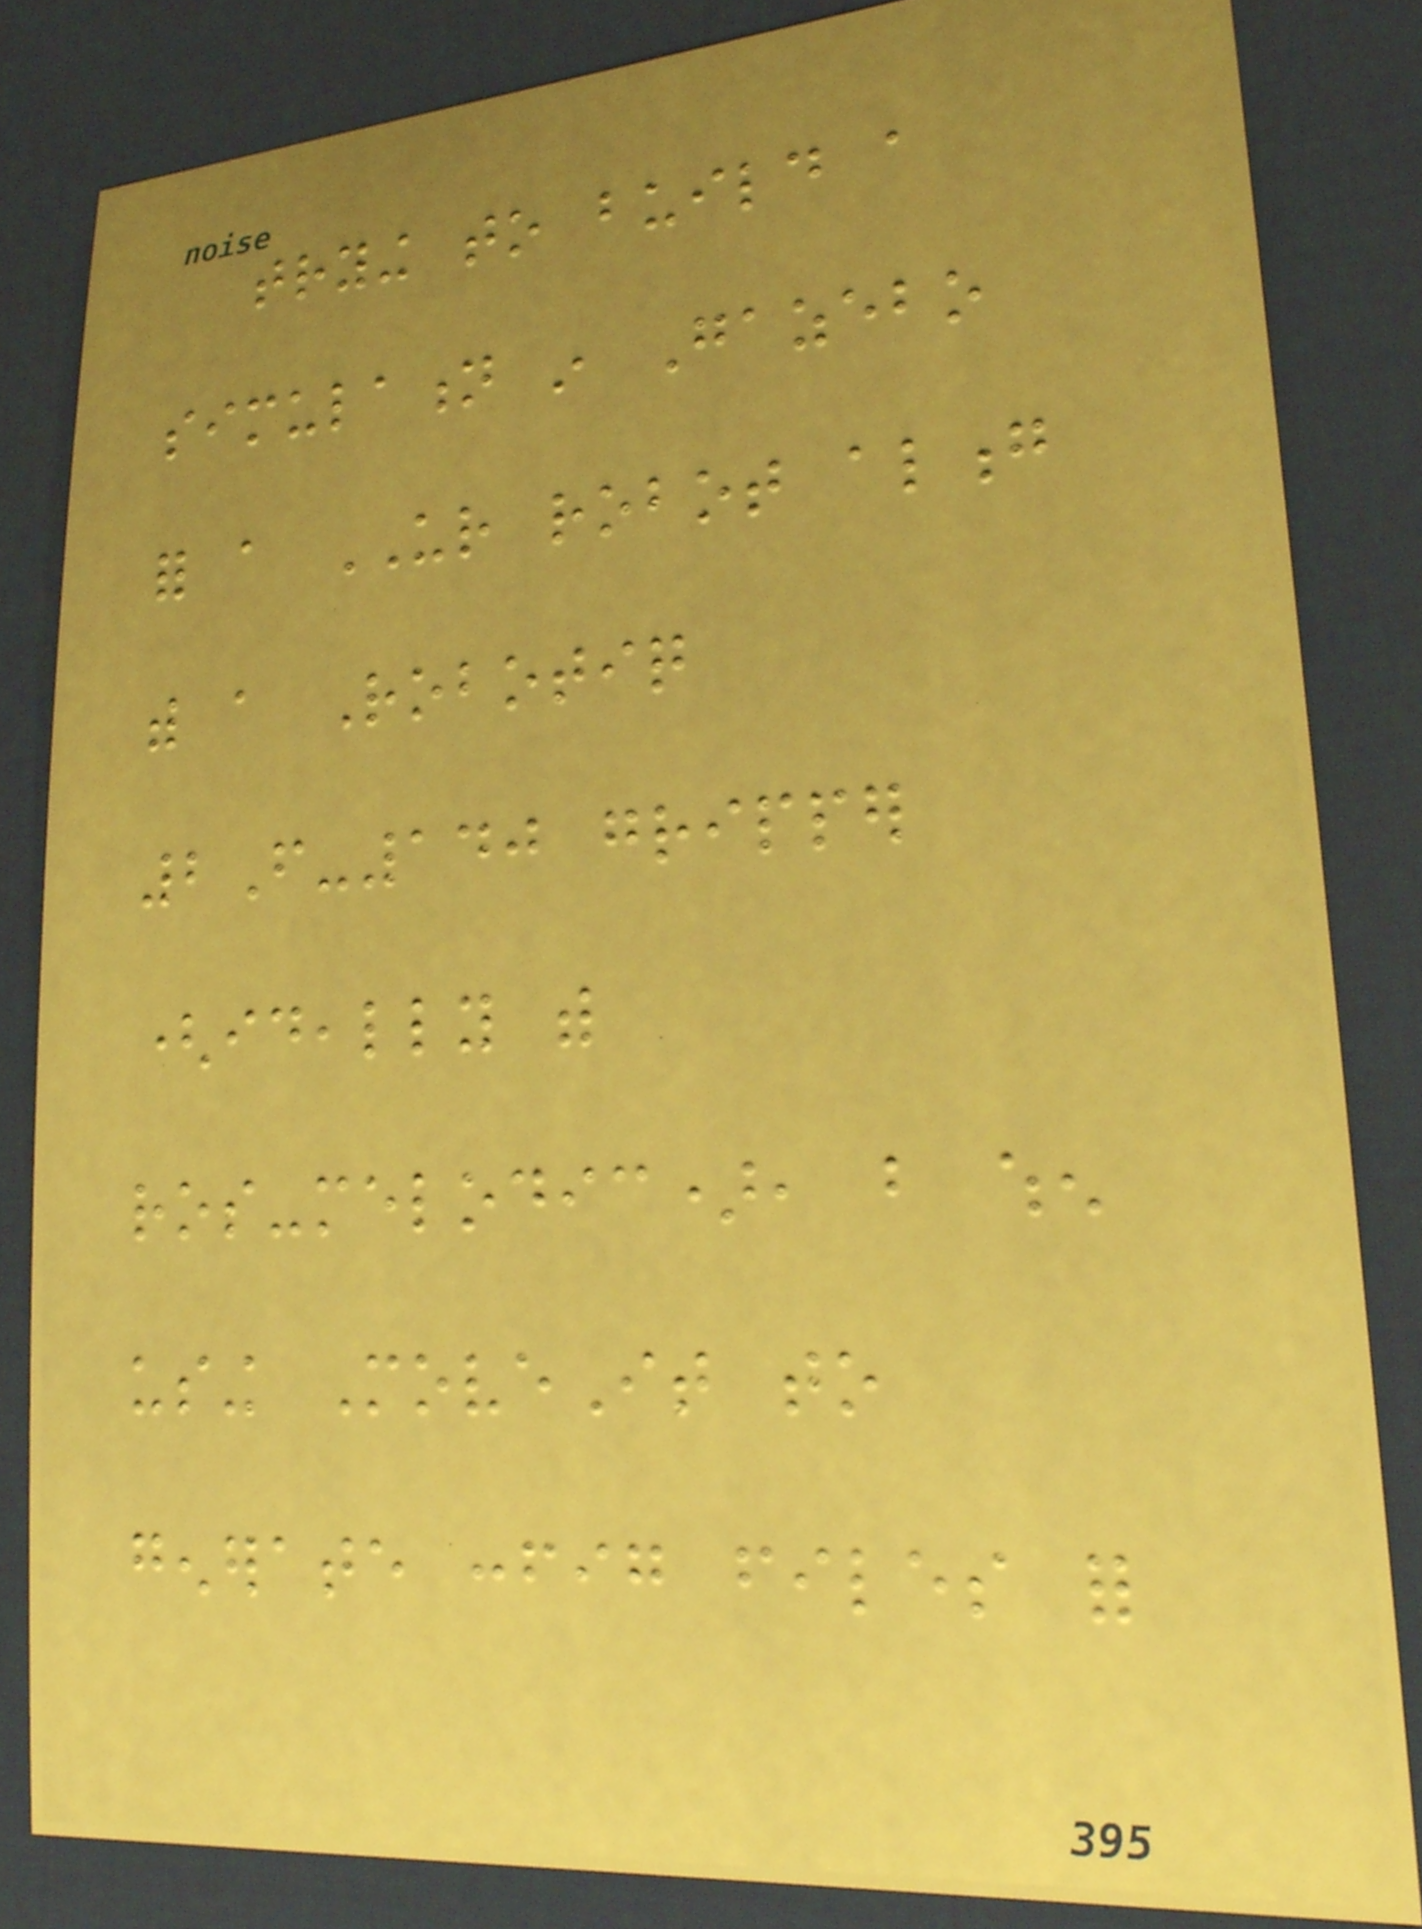trying to build a
simulation in Gazebo
for a UR robot along
with a Robotiq
2F-140 gripper
(ideally with
ros-melodic), but when
using MoveIt to
generate config files for
